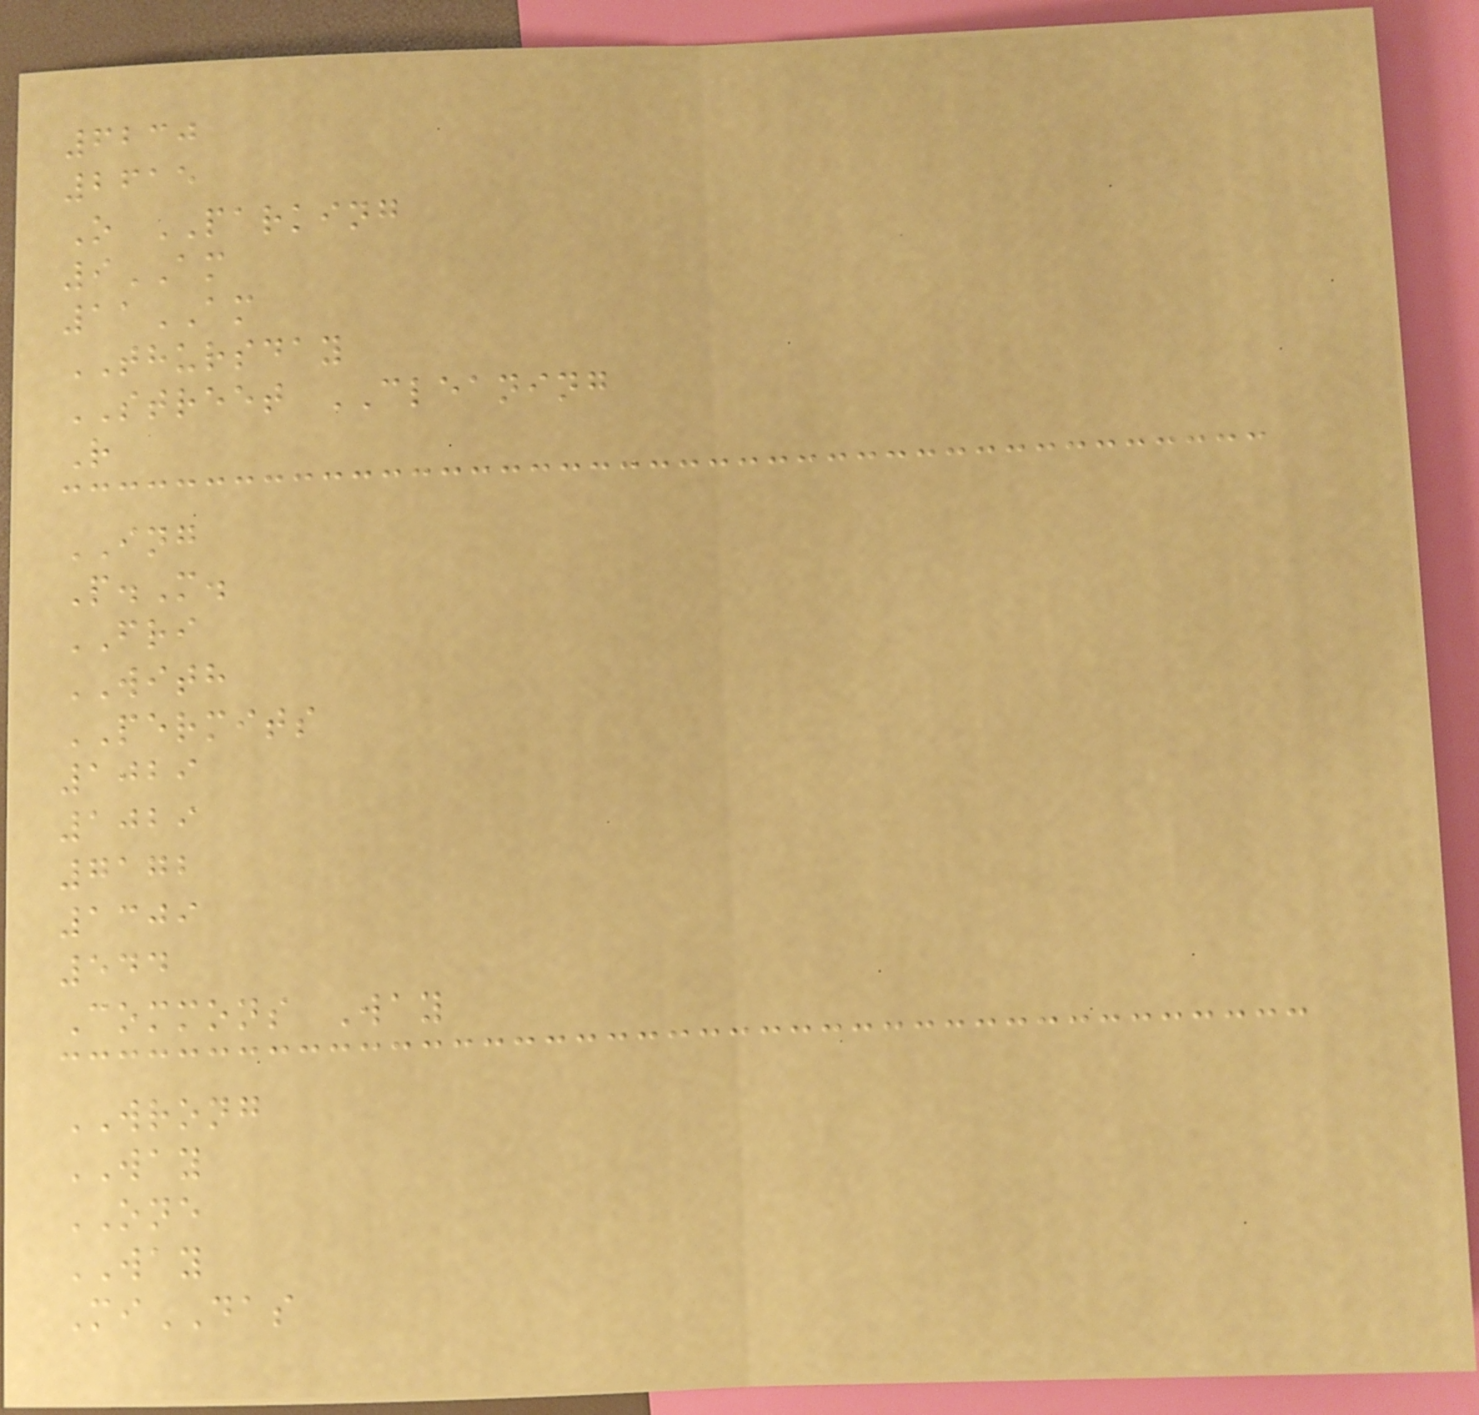6230
2615
O PARKING
9AM
11AM
THURSDAY
STREET CLEANING
R
ING
P.M.
FRI
WITH
PERMITS
1029
1029
7172
1309
544
Commons Way
WRONG
WAY
ONE
WAY
MiDAS
